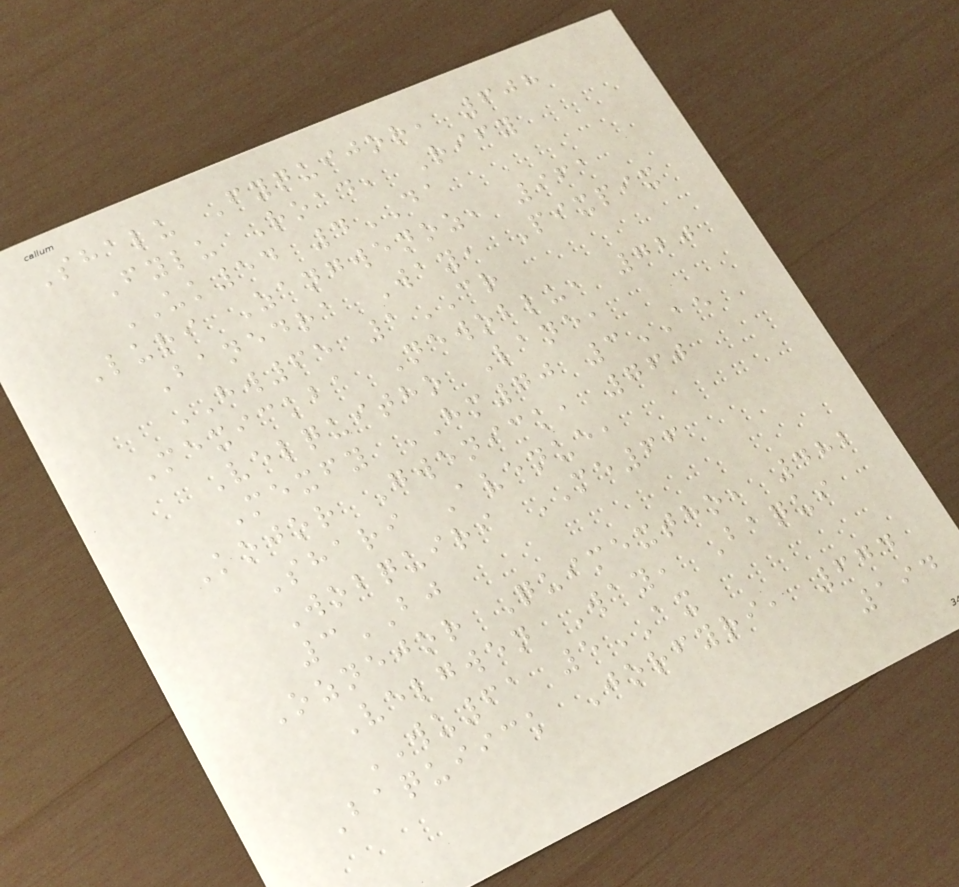Shalu Fyquijor, 608
Fylu Road, Rify
UK54 4DA
Luri Zangwenoz, 961
Banedra Way, Pixpix
HW65 1CR
Mexickba Newoblu, 720
Velquitho Lane,
Mexfy HM70 3AE
Kojor Gwenick, 760
Shari Avenue,
Wobquiri ME66
3BJ
Oznejor Quimextho, 482
Velgwen Way, Baqui
WU61 5AX
Baquiick Jorfyri, 674
194
